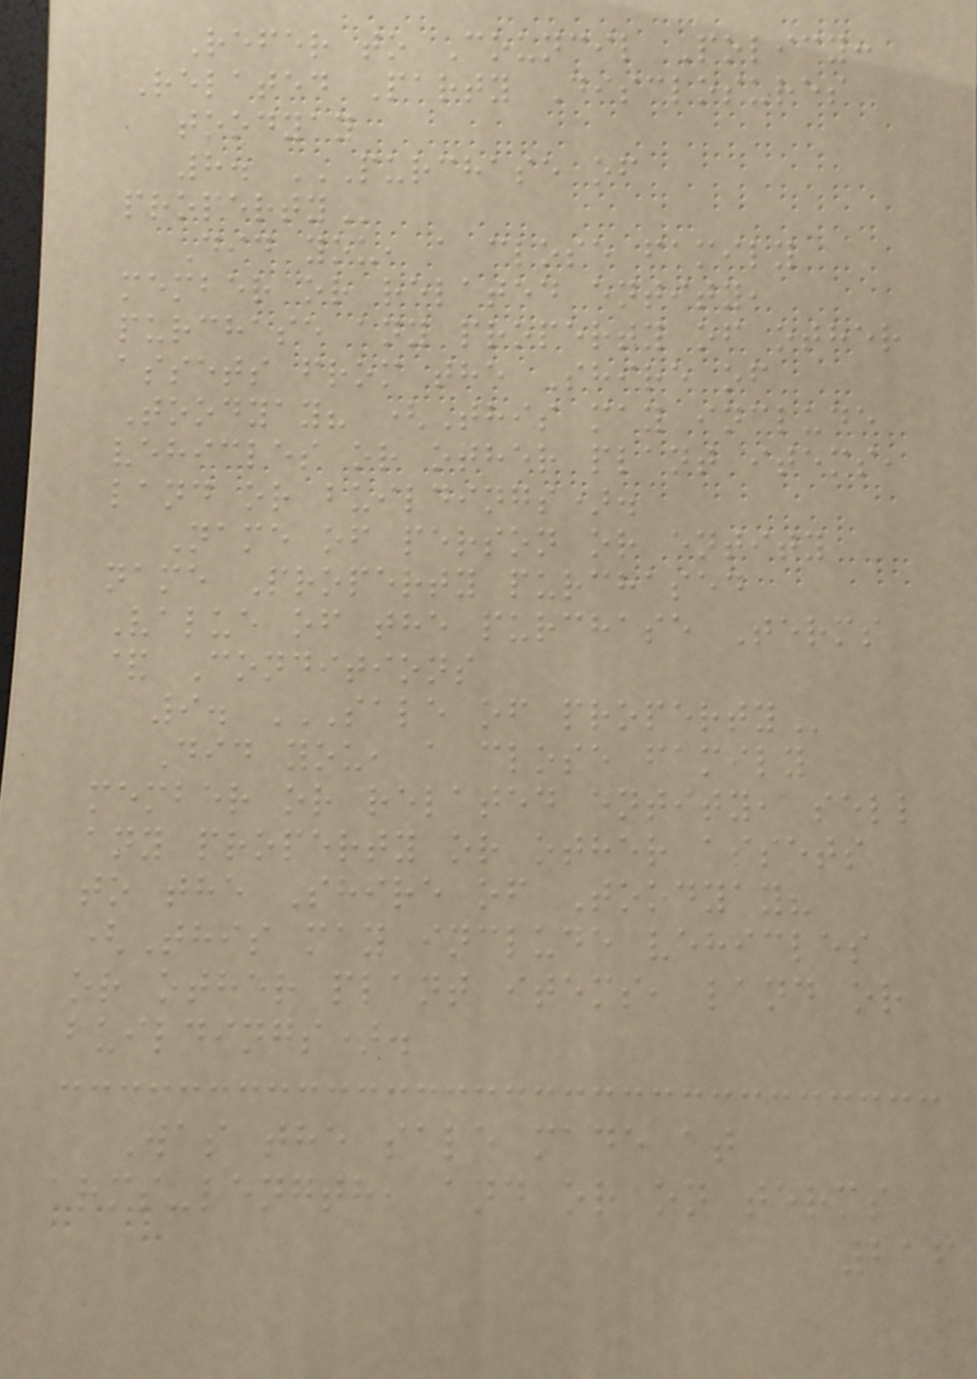Refer to Council Policy:
Related Party Disclosures
toodyay
8. PURCHASE OF
PROPERTY
Did you, a close family
member or related entity,
purchase any property of other
assets from the Shire of
Toodyay? (This may include
vehicles or other plant items,
land or buildings).
Name of person or entity
name Property purchased
Value of the purchase Terms
& Conditions
9. SALE OF PROPERTY
Did you, a close family
member or related entity, sell
any property or other assets
to the Shire of Toodyay?
(This may include vehicles
or other plant items, land or
buildings).
Was the sale made at
arms-length, and or on terms
216
